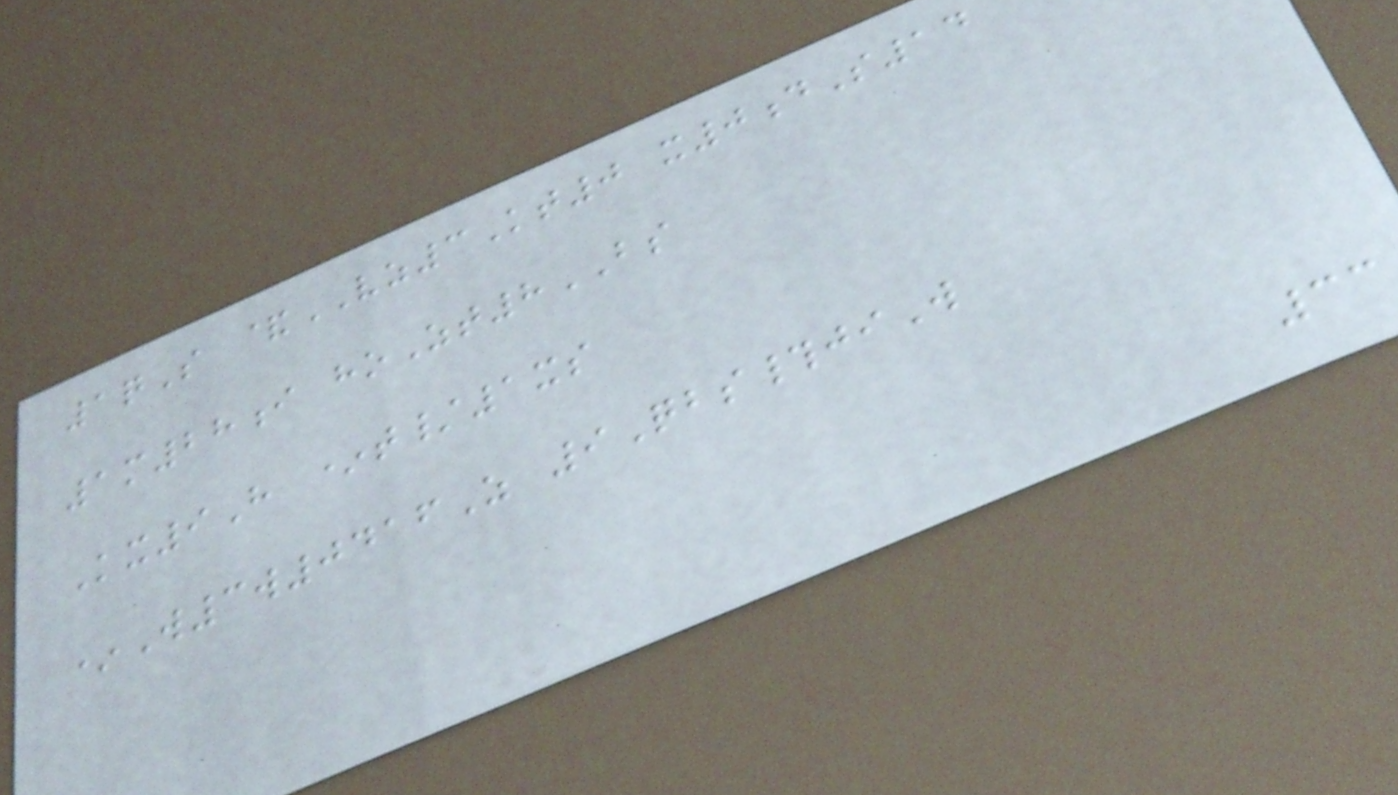1qS &VZ3Kt0 x0dS14
1m28i hoZt8BS
Kx9H *t/1xs
*W3w0416Z 9Qbs#jiW
33
